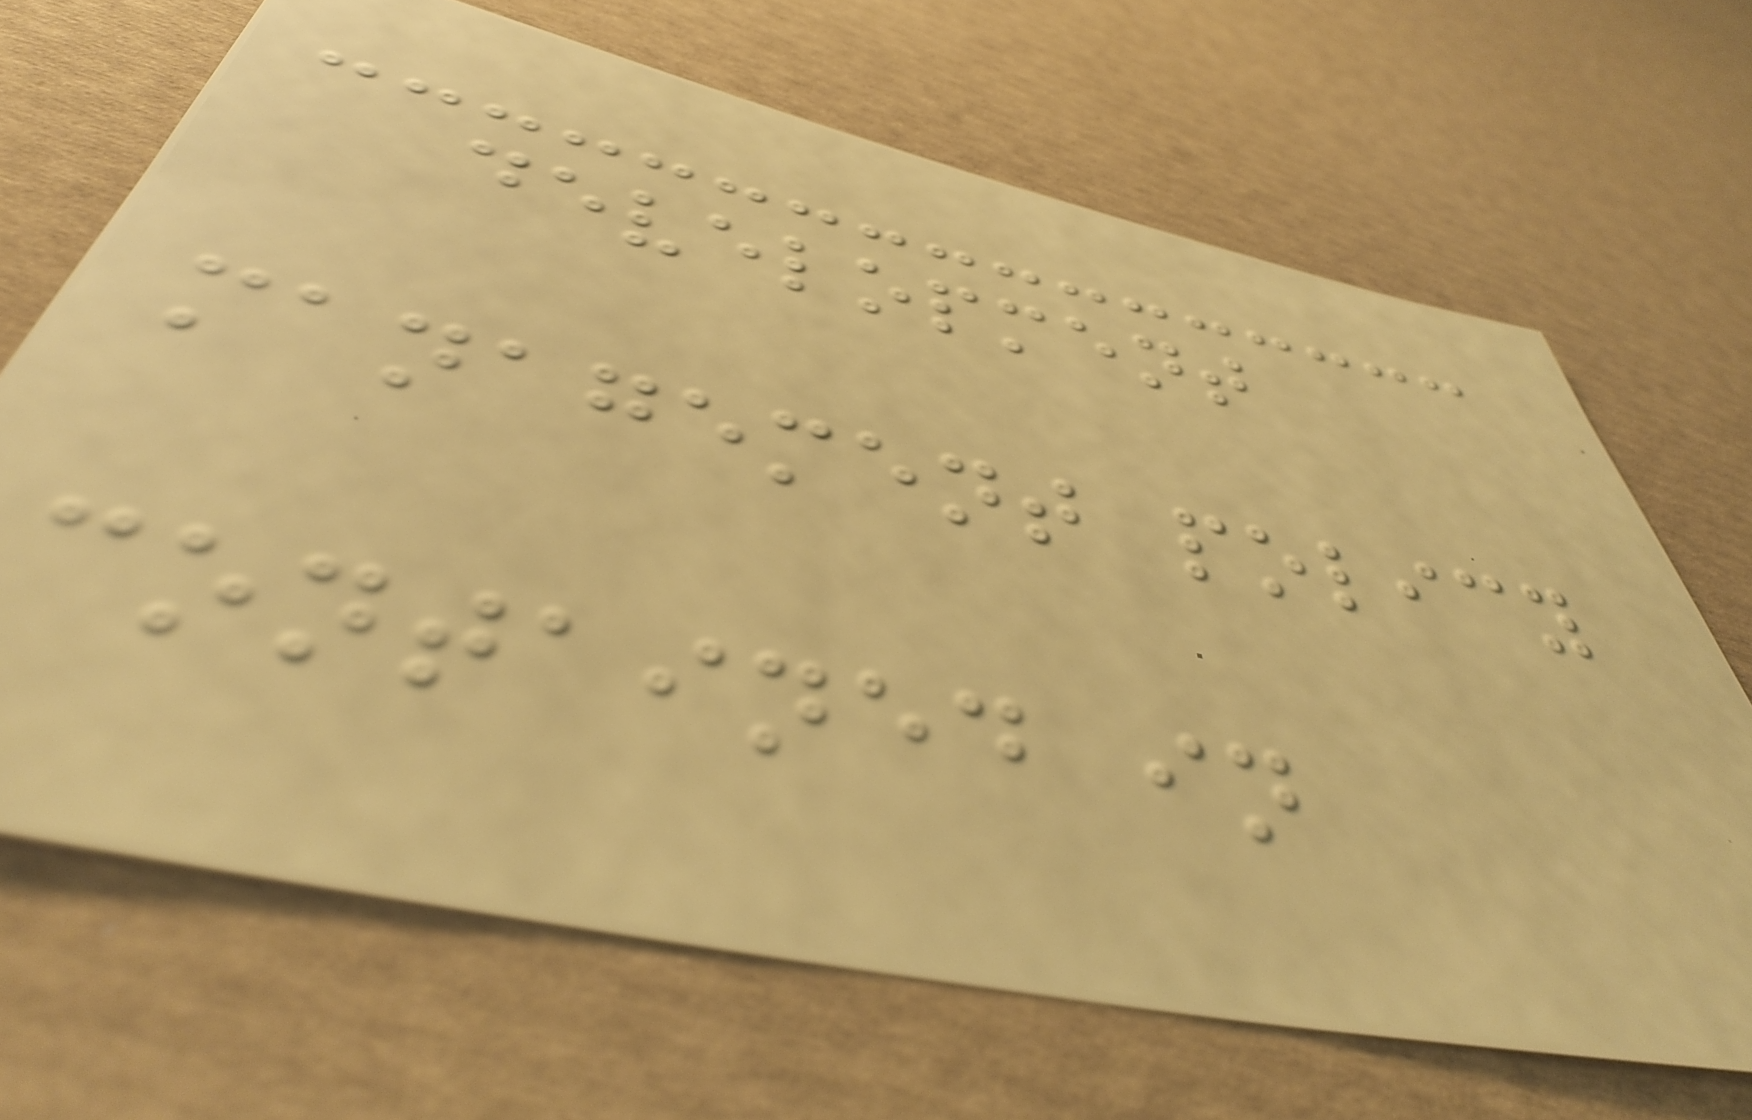development
management policy
contained in
